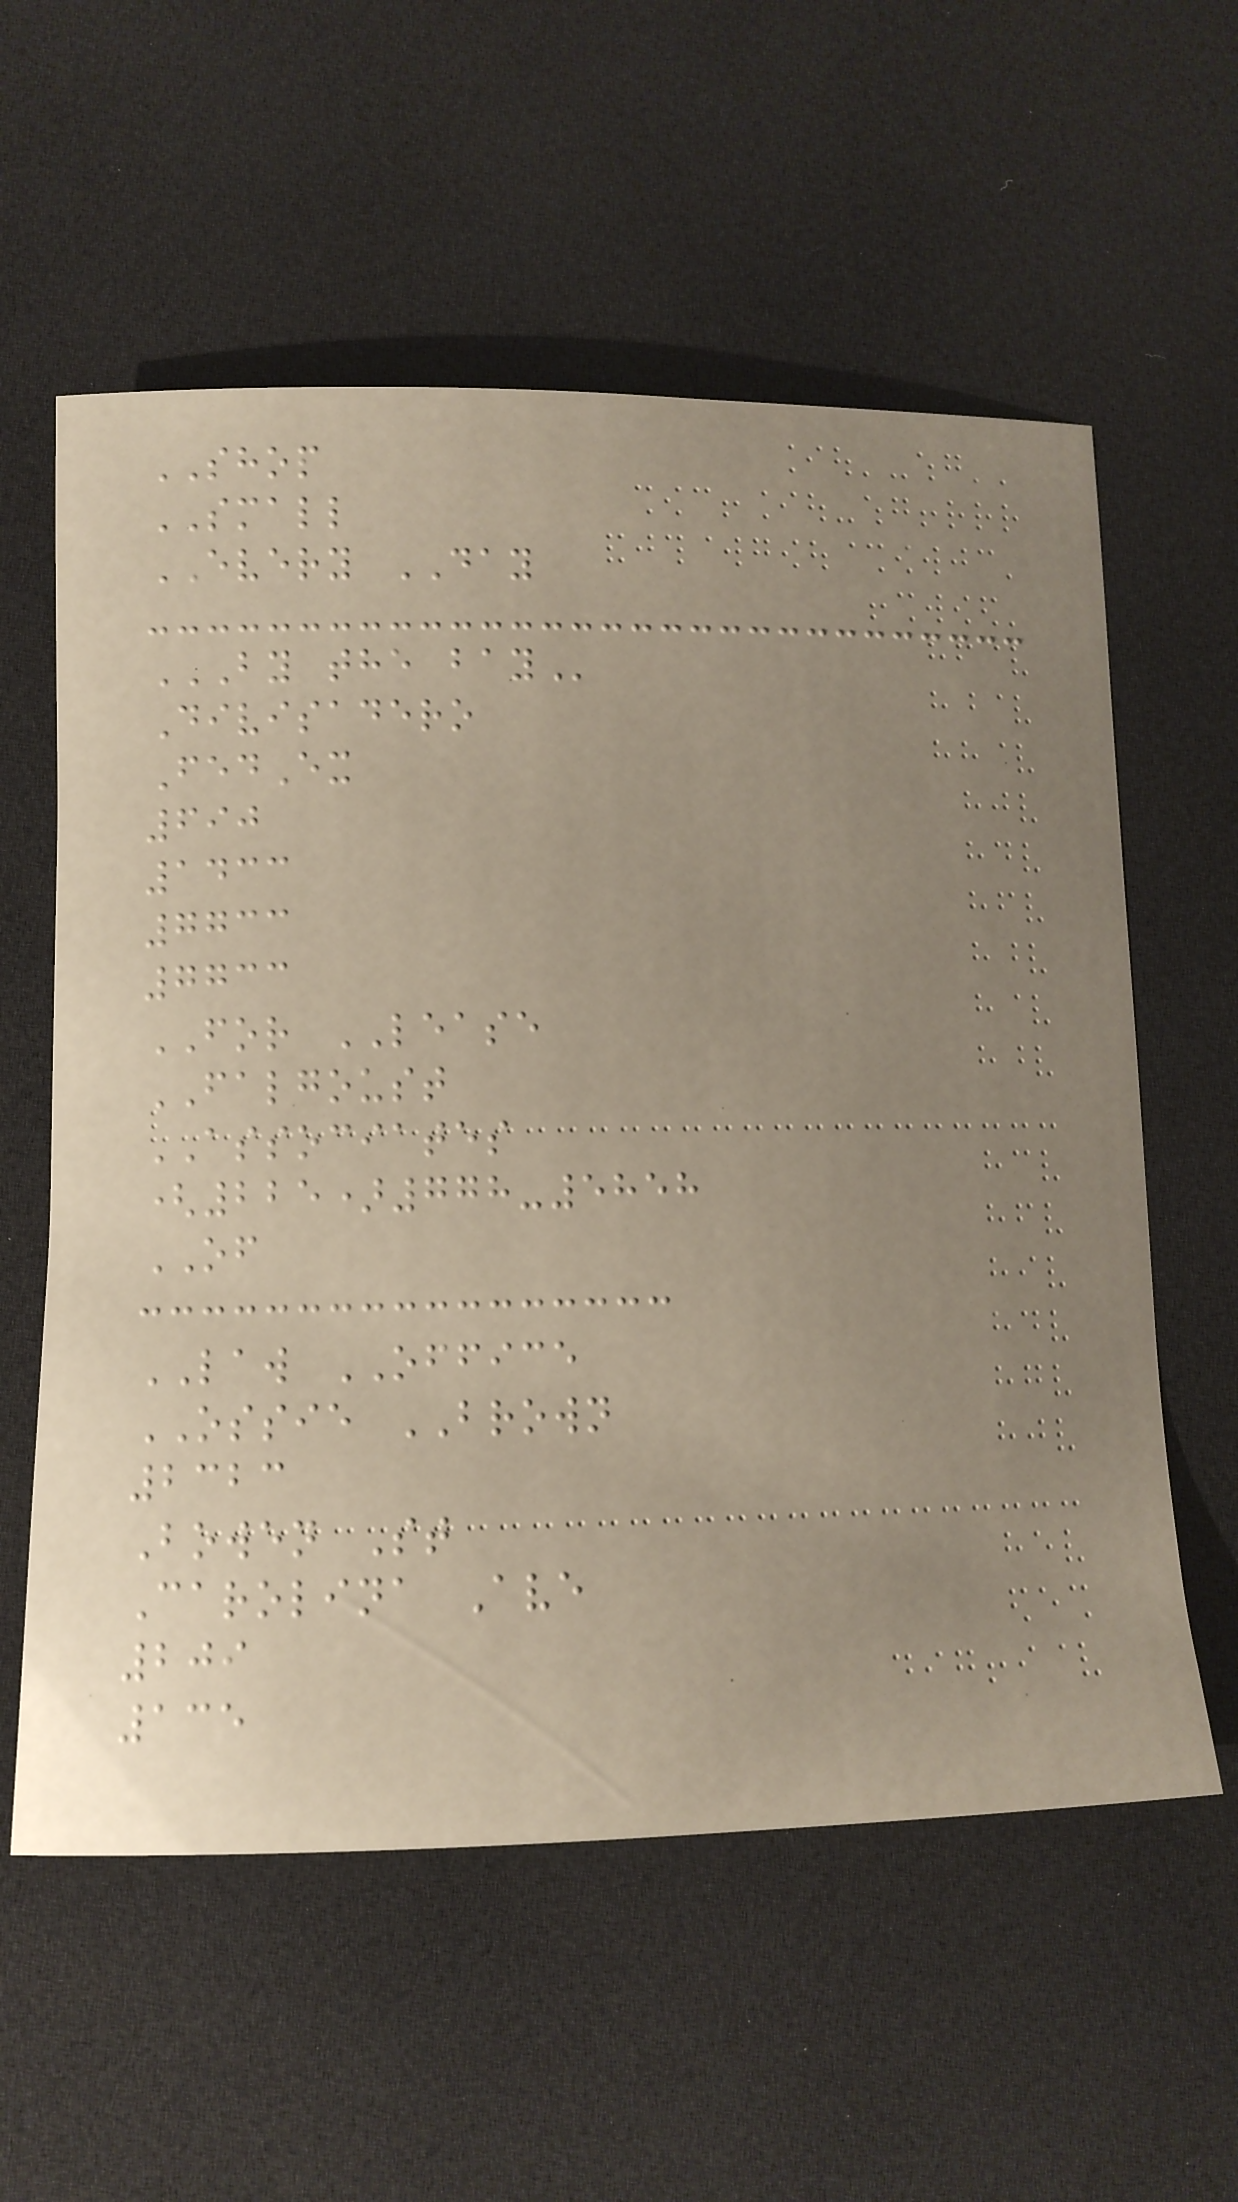SHOP
SMALL
EVERY DAY
BY THE BAY
Divisadero
FedEx
690
1433
7733
7733
FOR LEASE
FALGOUST
ASSOCIATES
(225)778-5858
OF
LAW OFFICE
OSSIE BROWN
2323
Bowen St
Carolina Ave
209
135
